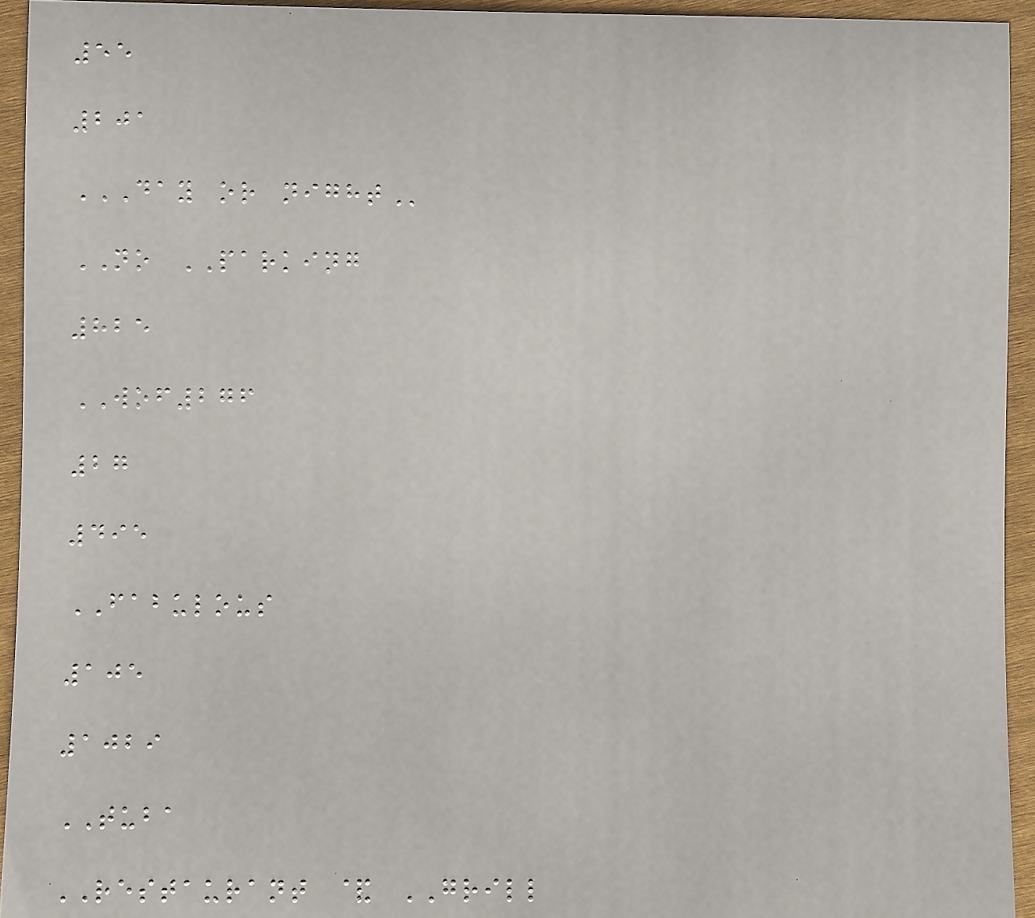55
201
DAY OR NIGHT
NO PARKING
825
WOF276
27
495
FABULOUS
105
1029
TUBA
RESTAURANT & GRILL
